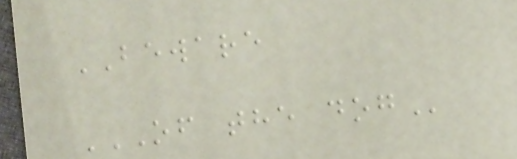BEWARE
OF THE DOG
